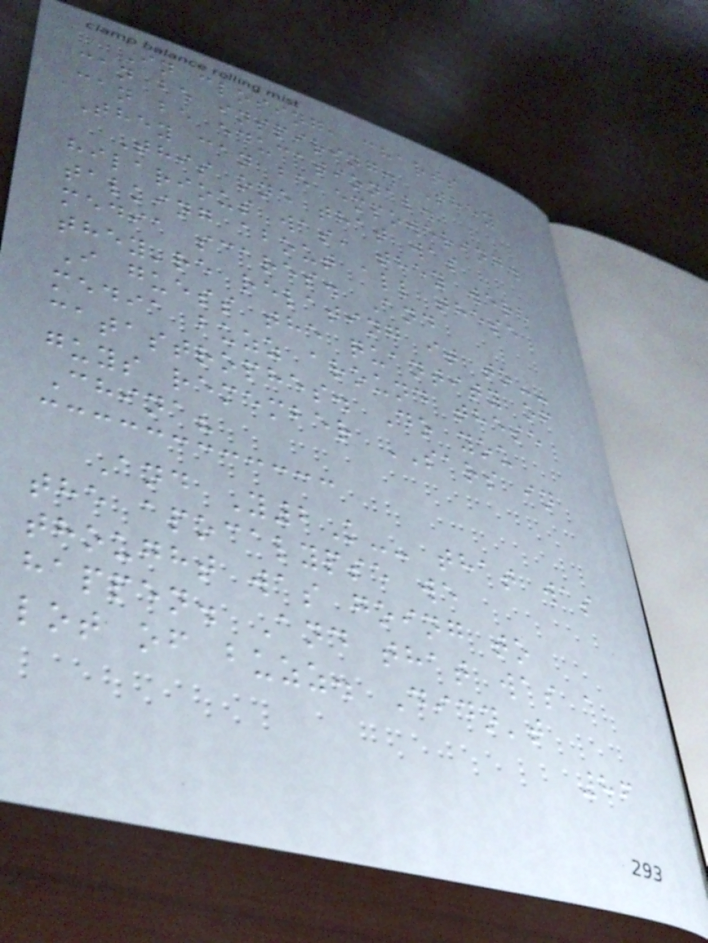In closing, charts
can be inspiring. They
can be educational.
They can be empowering.
This one that was
hilarious was, they were
talking about all these
media scares. And
they're relating it to--
I guess the quantity of
media buzz around these
catastrophes. Do you
guys remember SARS in
China?
And Y2K-- that was
the apocalypse we
thought was going to
happen. And that was a
lot of buzz. Didn't
86
